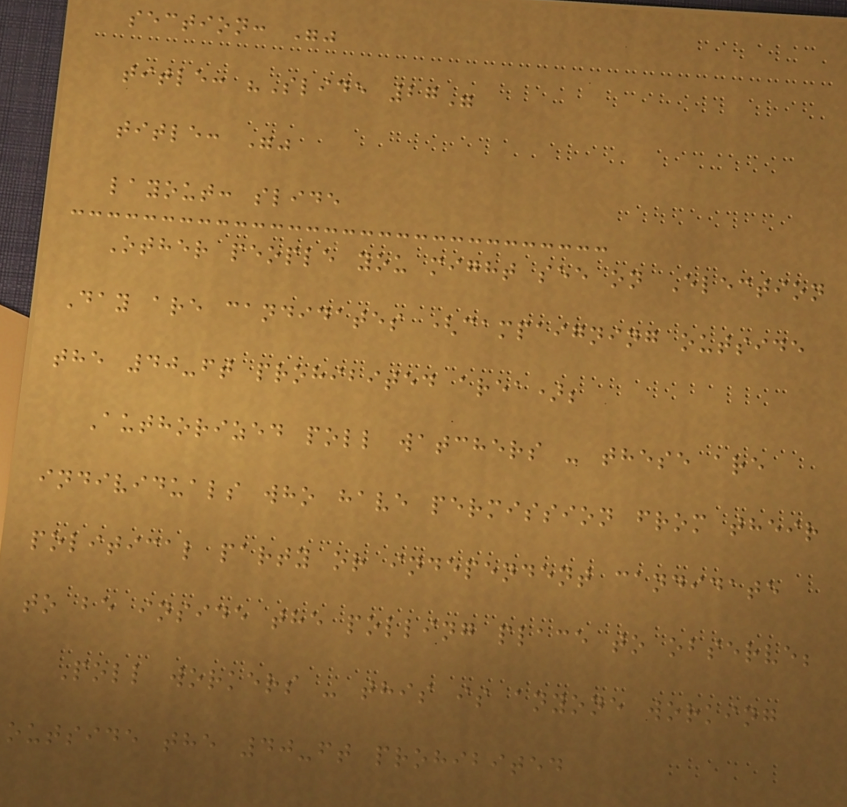section: ""
title: "Slide 27"
title: ""
layout: slide
Other people you might see on Election
Day are candidates (campaigning outside
the 40-ft prohibited area);
Authorized poll watchers - these are
individuals who have permission from their
political party or independent candidate
to be inside the polling place to observe;
Poll workers - this is anyone working
outside the 40-ft prohibited
